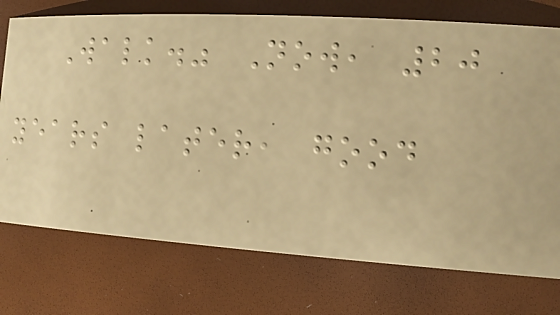Walk." Now, 20
years later, good
